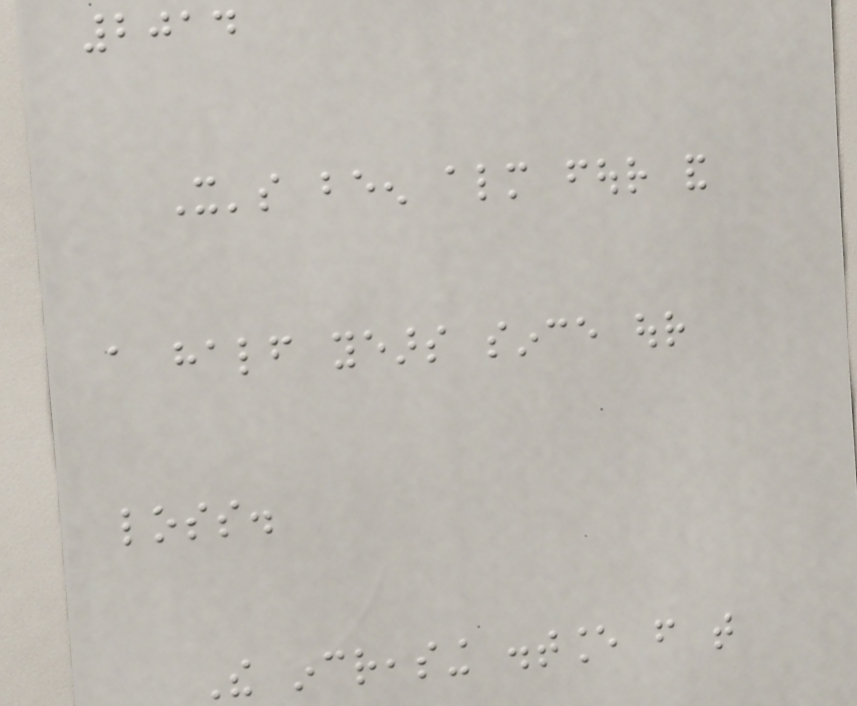2014
It's been almost four and
a half years since our
loss.
The increasing distance from that
